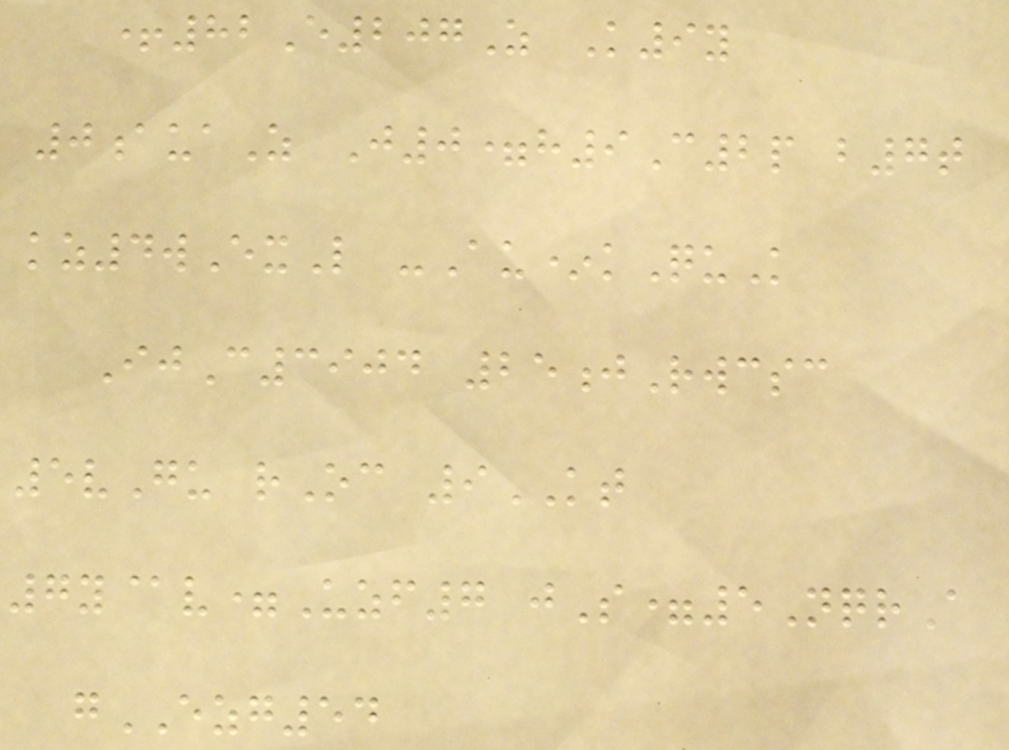+82E207Z K9y
0auaZ J0=h9C2p b7t
kz4wExL -Au*kQuK
IjC3904 25jRwcsc
5vGu rOc 9KT
7y@v=Uzf7 jS=5NqrA
gEZG54
